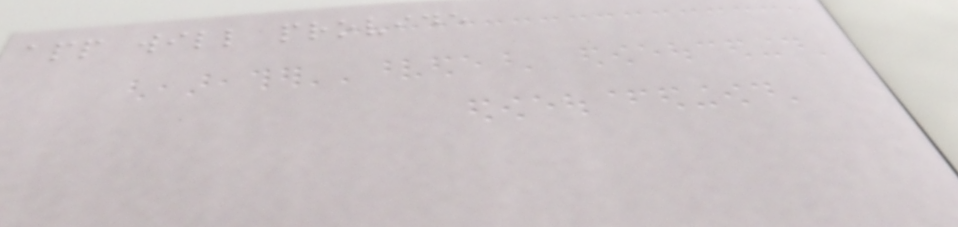app will provide
